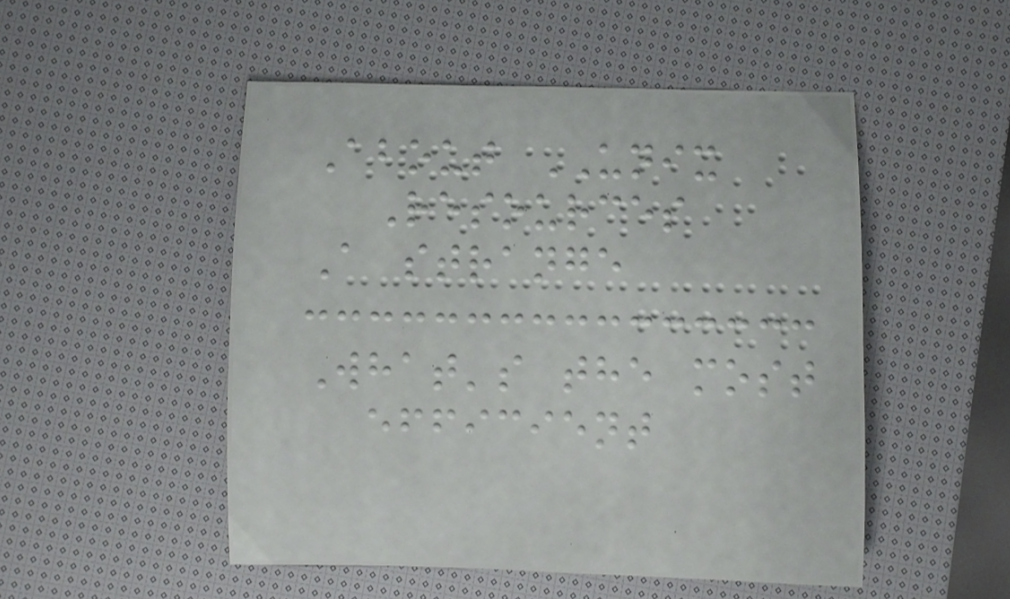About UNIX
Resources
A strange
What's the most
efficient
